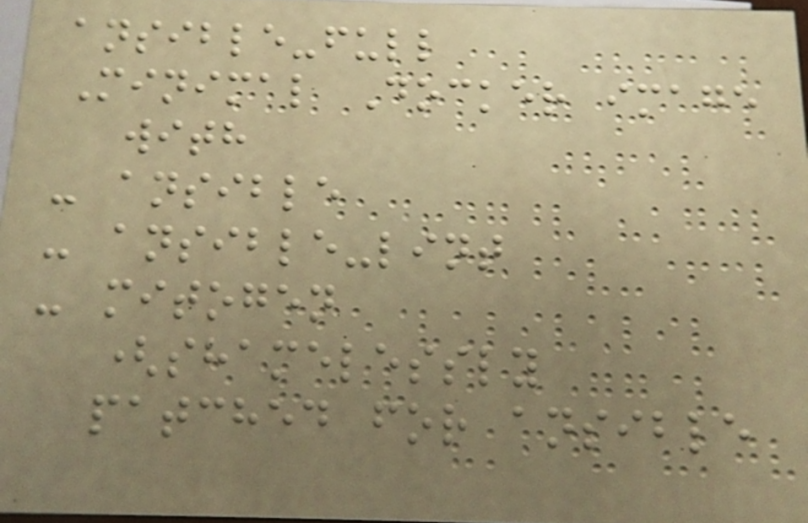ansible-full
Minimal Docker image
with
- ansible
- ansible-lint
- mitogen
(shamelessly
patched for ansible
